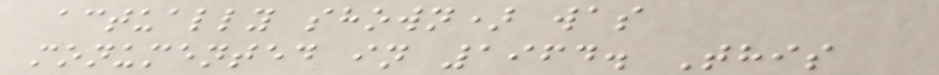actually shown) was
monumented in 1964. This
